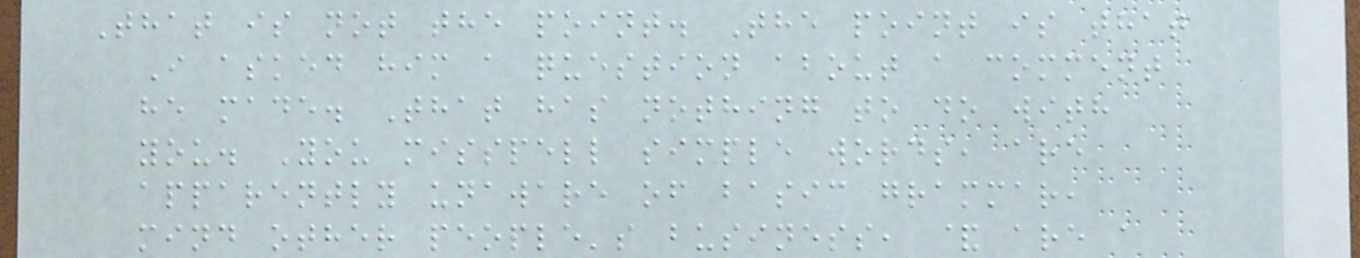That is not the point. The point is that
I asked him a question about a comment
he made. That has nothing to do with
you. You misspell simple words, are
apparently unaware of basic grammar,
mind other people's business, & are a
